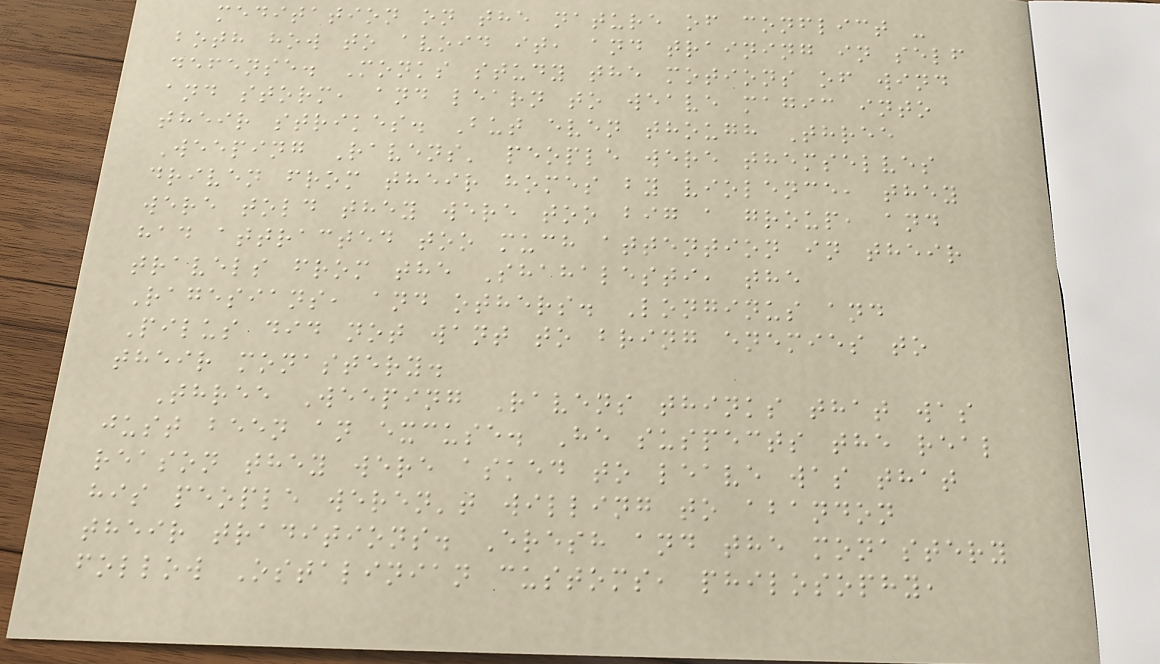meditation on the nature of conflict -
both how to avoid it, and training in self
defense. Monks study the motions of wind
and storm, and learn to weave magic into
their strikes. But even though Three
Weeping Ravens' people were themselves
driven from their homes by violence, they
were told they were too big a group, and
had attracted too much attention in their
travels from the Shahalesti, the
Ragesians, and others. Longinus and
Pilus did not want to bring enemies to
their monastery.
Three Weeping Ravens thinks that was
just been an excuse. He suspects the real
reason they were asked to leave was that
his people weren't willing to abandon
their traditions. Eresh and the monastery
follow Ostalinian customs, philosophy,
